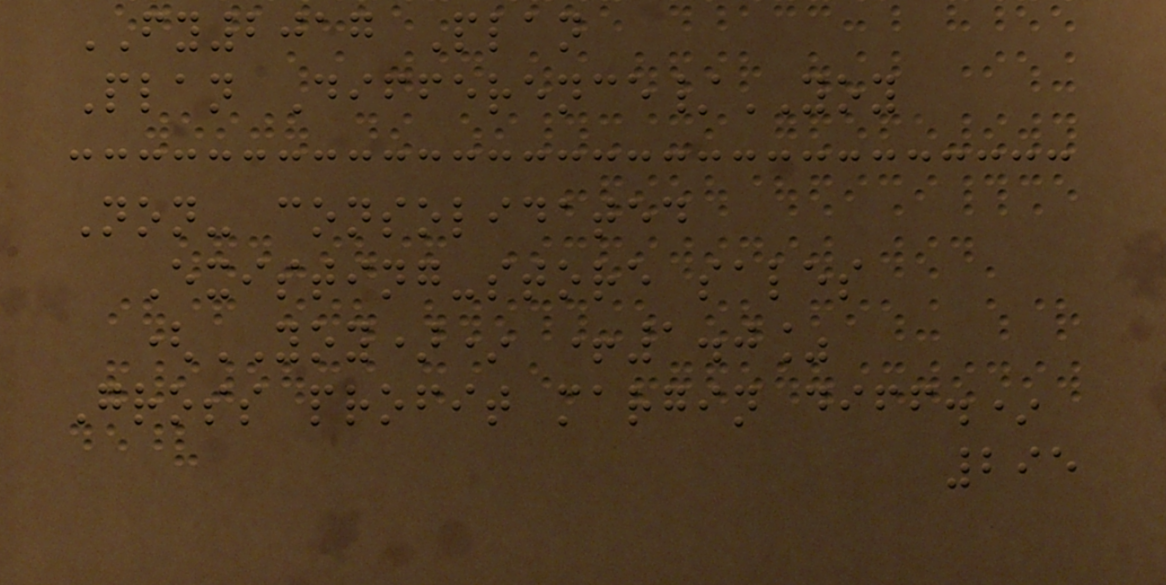FY2017 Plan
Plan Difference/YOY
Non- consolidated
Existing-store sales
(YOY)* +1.0%
Gross profit margin diff.*
295
